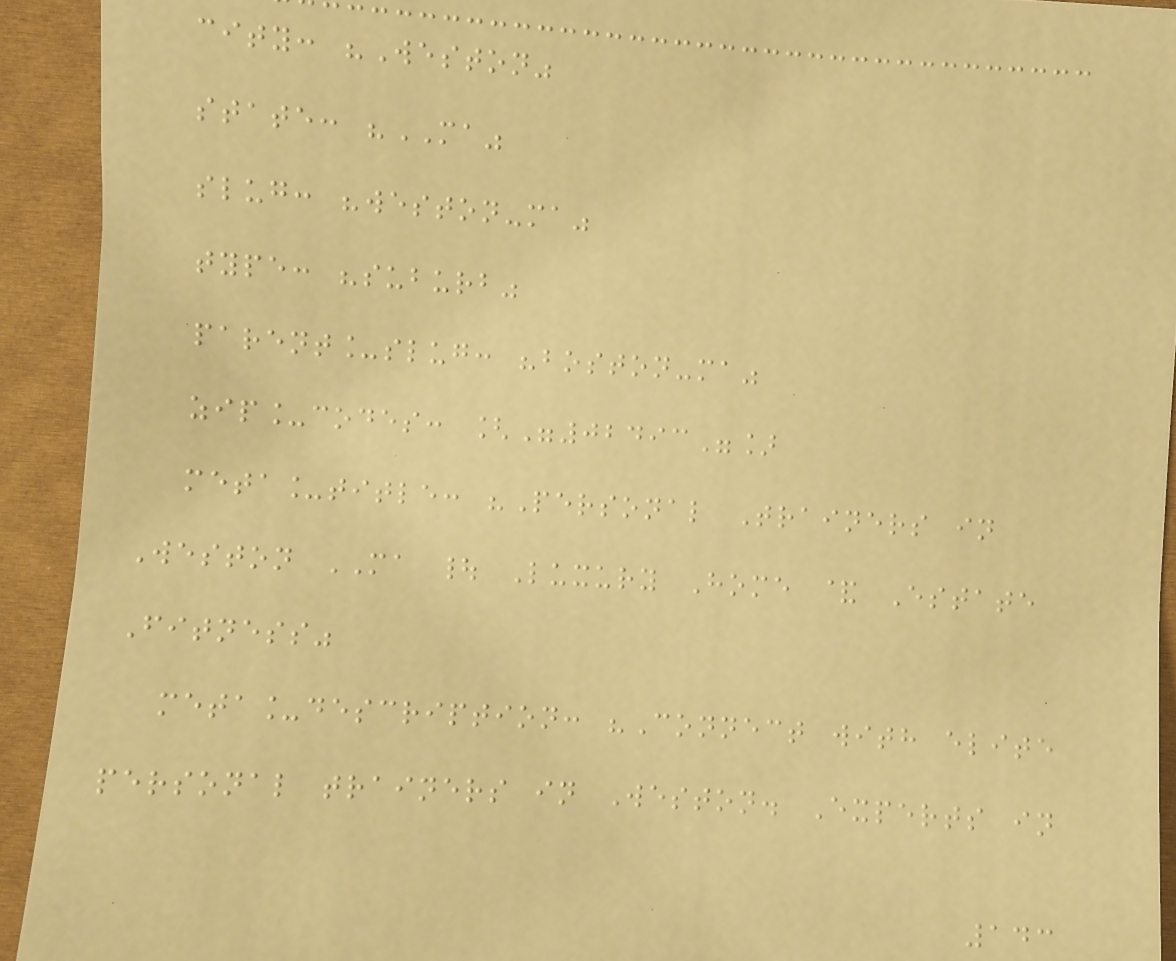city: "Weston"
state: "MA"
slug: "weston-ma"
type: "suburb"
parent_slug: "boston-ma"
zip_codes: ["02493"]
meta_title: "Personal Trainers in
Weston MA | Luxury Home & Estate
Fitness"
meta_description: "Connect with elite
personal trainers in Weston. Experts in
143
